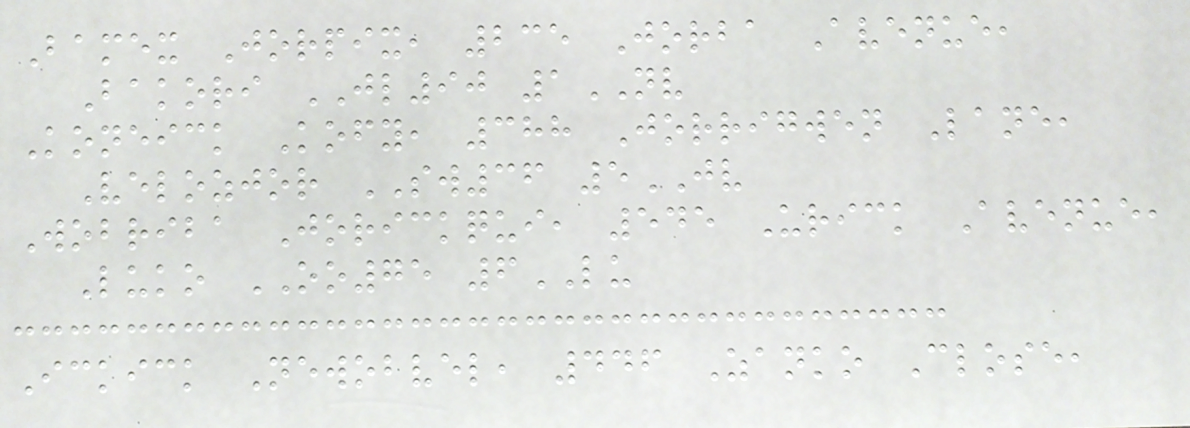Bamex Jorpix, 235 Jorba Avenue,
Bakori JL90 1NV
Koneick Kofy, 388 Jorrigwen Lane,
Velozjor SW36 5JV
Wobriba Jorickqui, 545 Urick Avenue,
Luko OO75 6LU
Ickick Newobvel, 446 Zanko Close,
